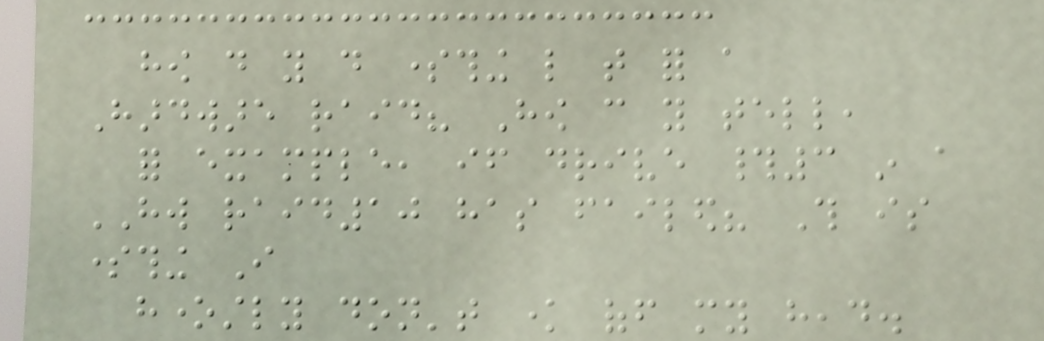how do you do something like that for a
Hardware raid? How can you tell,
for example, if drive #3 in a
HW raid10 has failed? This is
something I
honestly don't know off my head.
